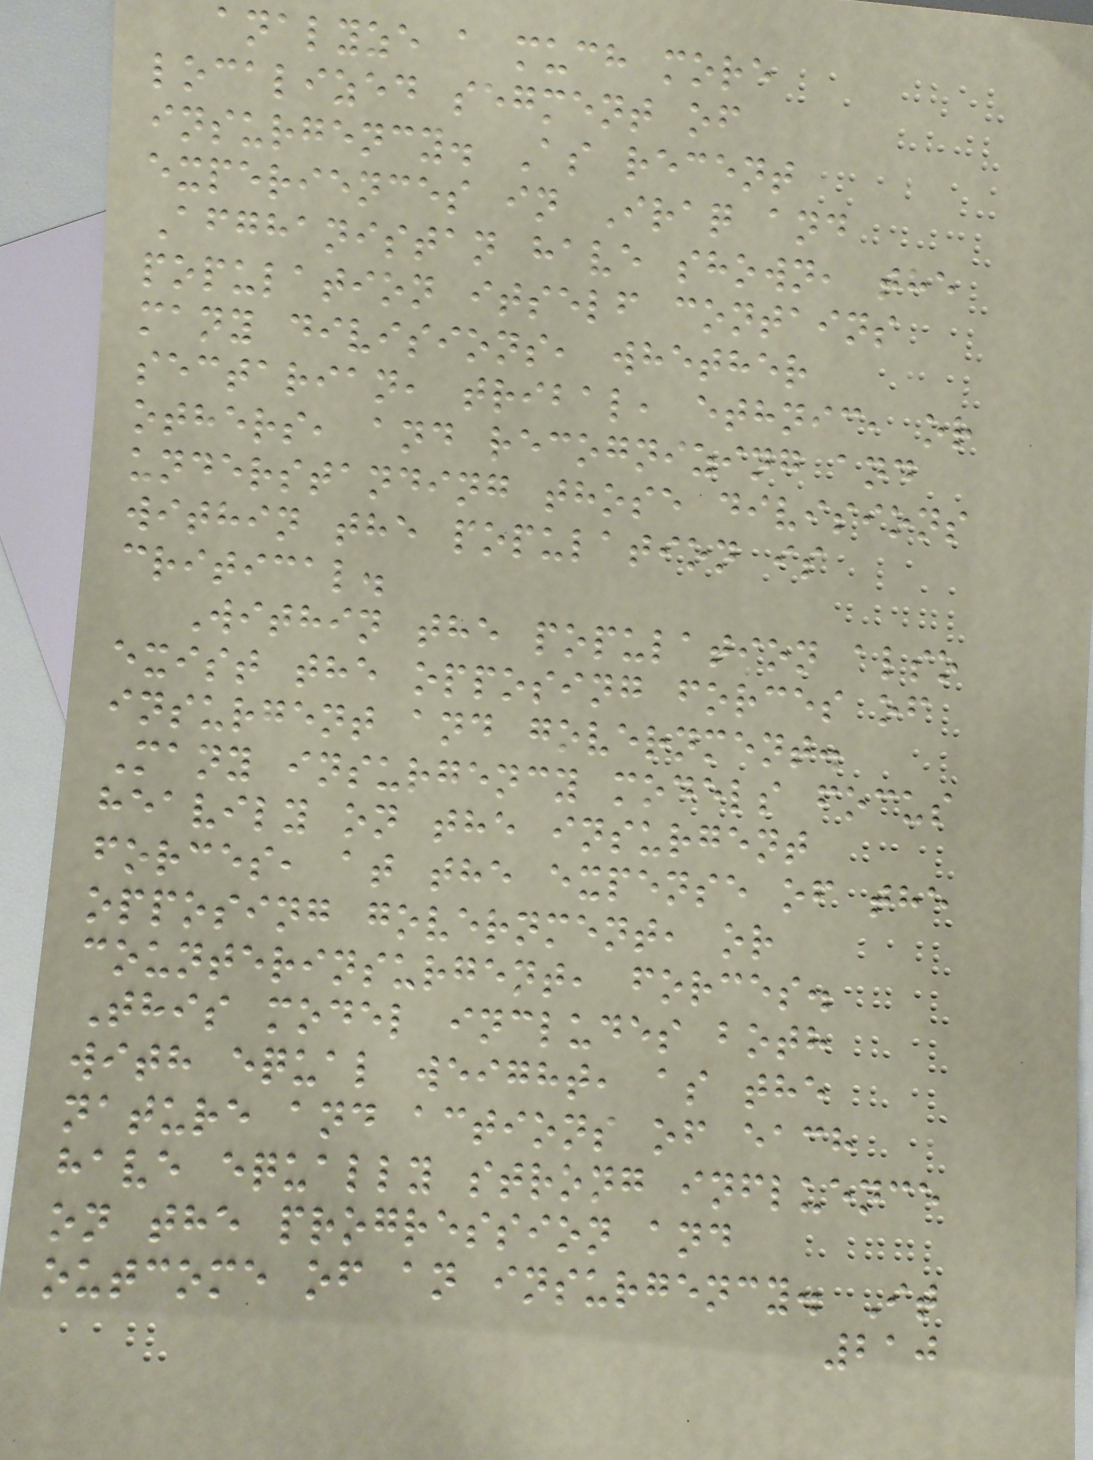analyze a much more
localized segment of
insurgency. As recent
experiences in Iraq and
Afghanistan have shown, the
population itself contains
many divisions, whether
sectarian, tribal, ethnic, or
others, and recognizing and
understanding those divisions
within the population is
critical.
Within the population also
exist the opposing forces of
insurgent and government.
Many insurgency models focus
heavily on the insurgent
forces, at the expense of the
opposing government, or
counterinsurgent, forces.
This model includes both
with equal weight, as the
nature and actions of each
have equally strong influence
on the progression and
outcome of an insurgency. It
210
